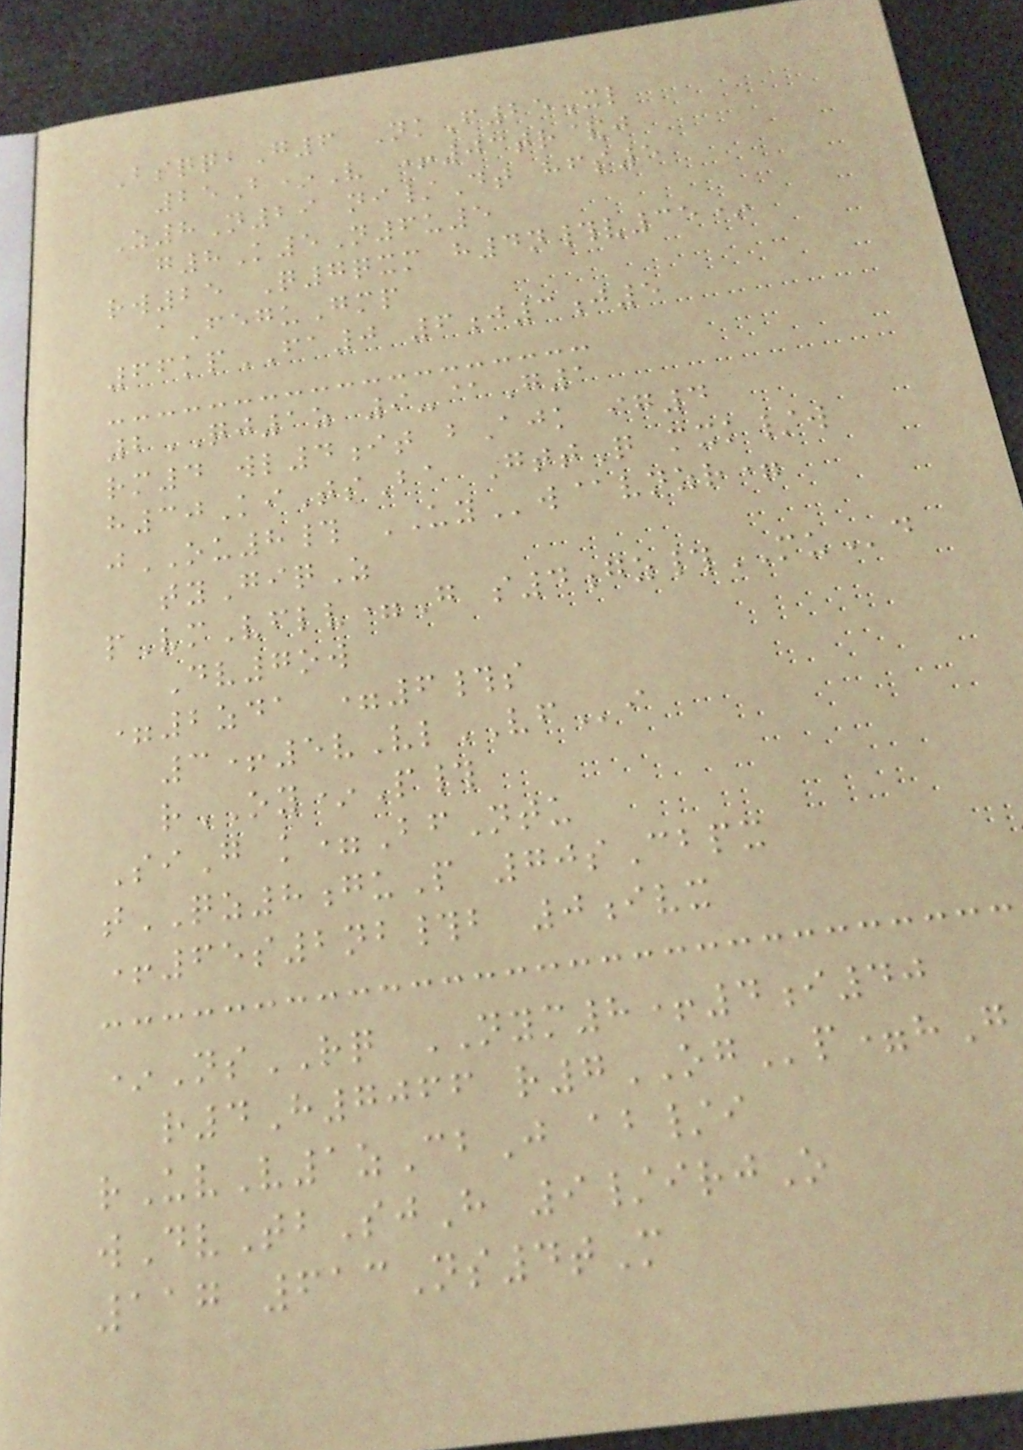BsqqbG6 NkF25Xl
25B*V +03tr&j
Z8N29 ni/Dt hfs5
g8K5N6u5
rw25 Q7qxm h4n#v35*
aFeguGmp
66kpFA0 6j3j5
2QJ1z 9-@G1
rm4 wl4it bAjk ig4
h30KiTsBa GttQ mxk/w
jOU8# UYw@vnzr=
tyGiqZ
pVmVflv=G s4gz#MUd
Dv7ow
=2zda =6#s
3+5vVlVFi
rOY*P#
SiG k=BfNtu
tQZ8guP 70sCbpx
+65s2nb#b 0ivx
*NsRQ NYM8+4i40
r4H7066 r7OGp=hG
rUvV1zCbJ ab/i
wDvTbSjH 9/irjO
117 613Ns4tM
